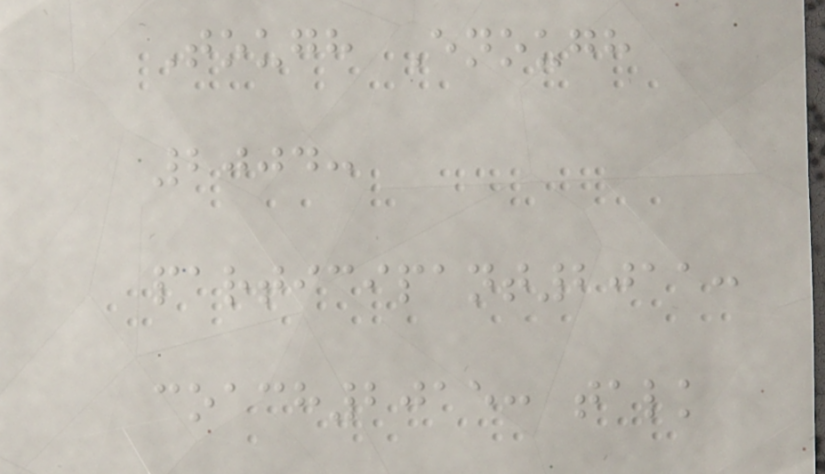Tough Enough
2004:
participant2011:
coach2015: talk
